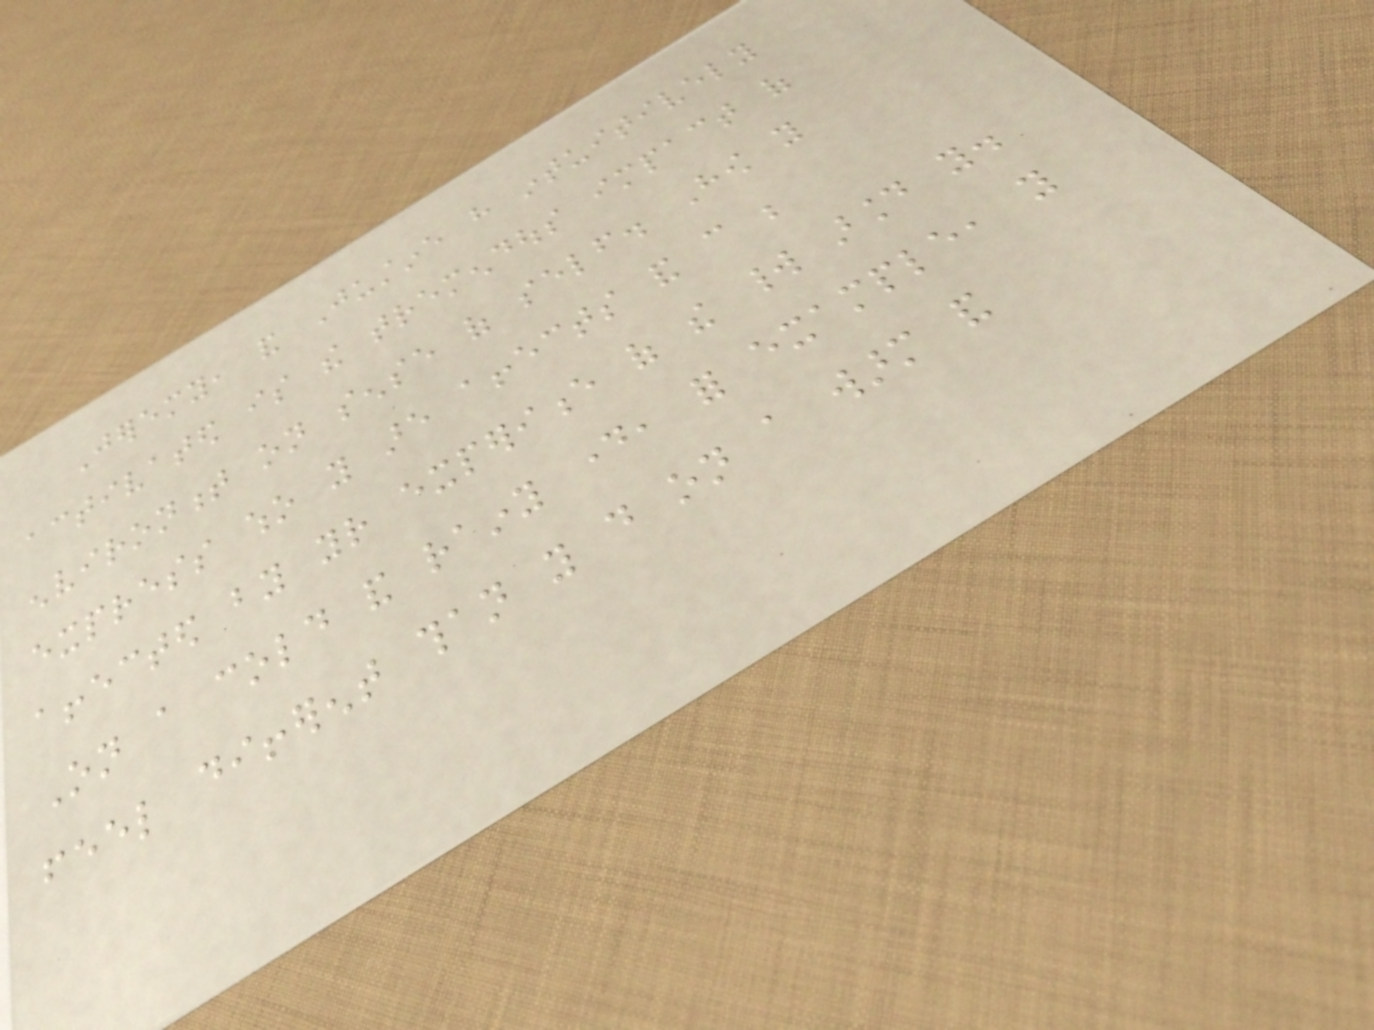Jeremy, and Justine have intuitively
activated is the tremendous impact of
environment on sense of self. How you
express who you are affects and can be
affected by your experience of the world around you.
On a cold and rainy day, for example, you
feel different than you do on a warm and
